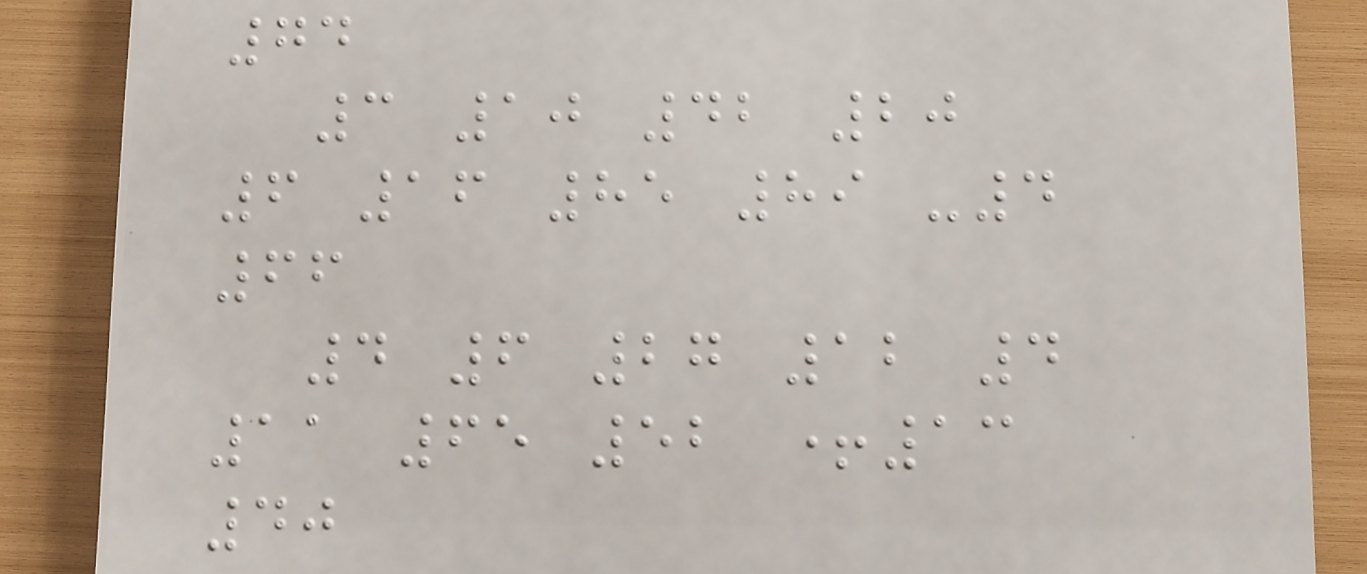74
3 10 42 20
6 16 85 89 -4
66
4 6 27 12 4
11 65 52 +13
40
